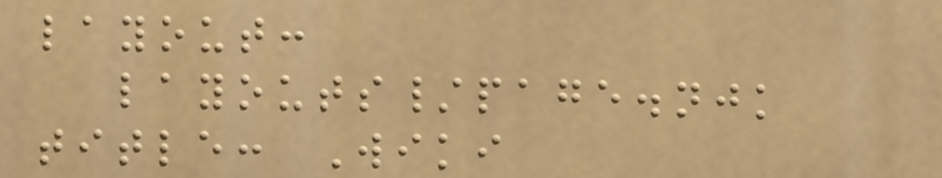layout:
layouts/page.njk
title: Wiki
